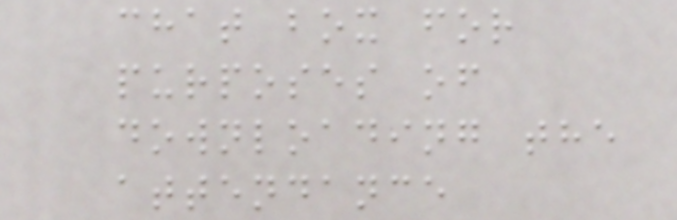chat box for
purposes of
downloading the
attendance
